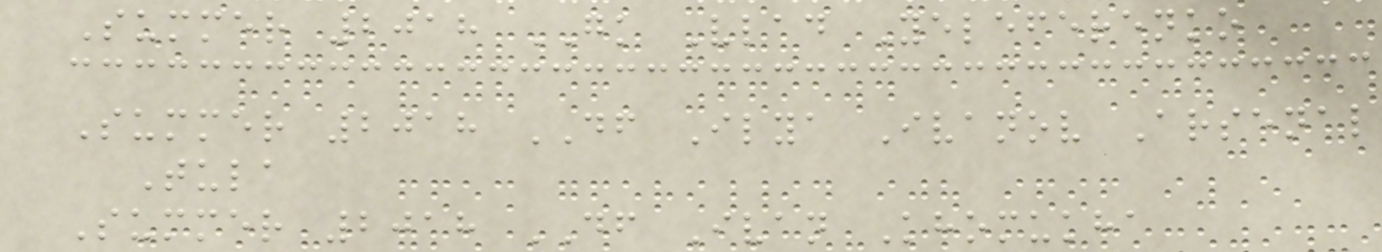Summer 2018 GK Vlad Yeleferenko
Summer 2018 DF Ilya Ivanov Arsenal
Tula
Summer 2018 DF Ivan Khomukha
